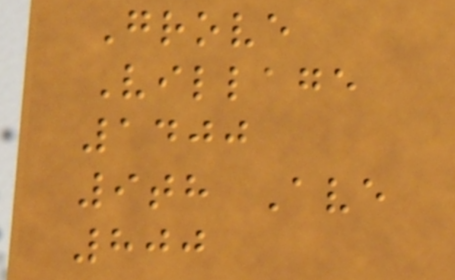Grove
Village
1400
9th Ave
800
